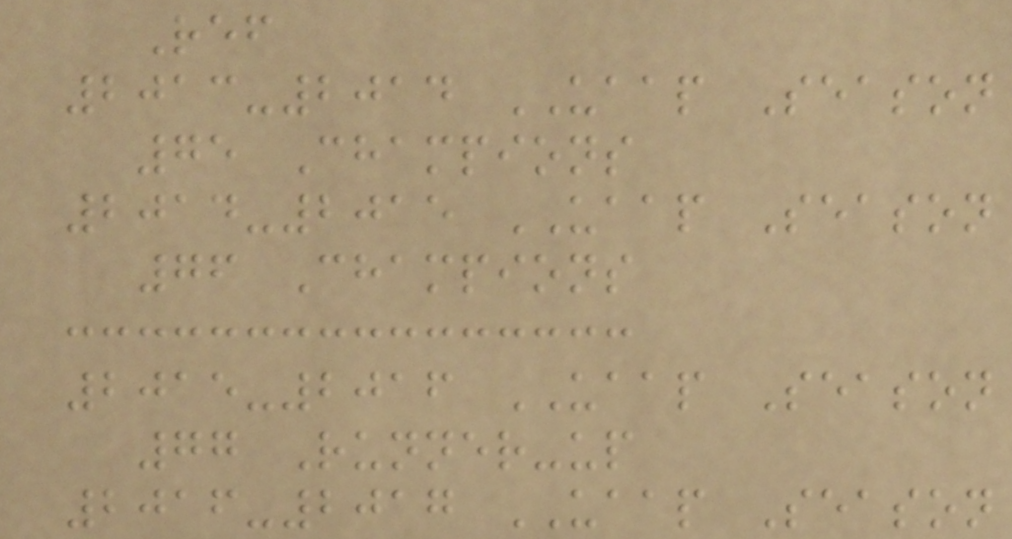Ref
2013-2014 UAAP Season
75 Champions
2014-2015 UAAP Season
76 Champions
2015-2016 UAAP Season
77 Runner-up
2016-2017 UAAP Season
